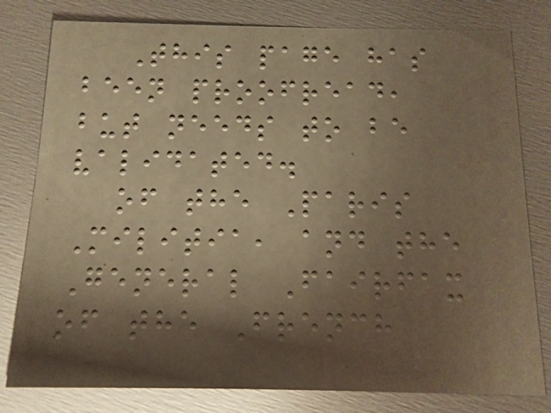This page has
been proofread,
but needs to be
validated.
of the Paris
Militia, and the
General Fairfax
of the French
